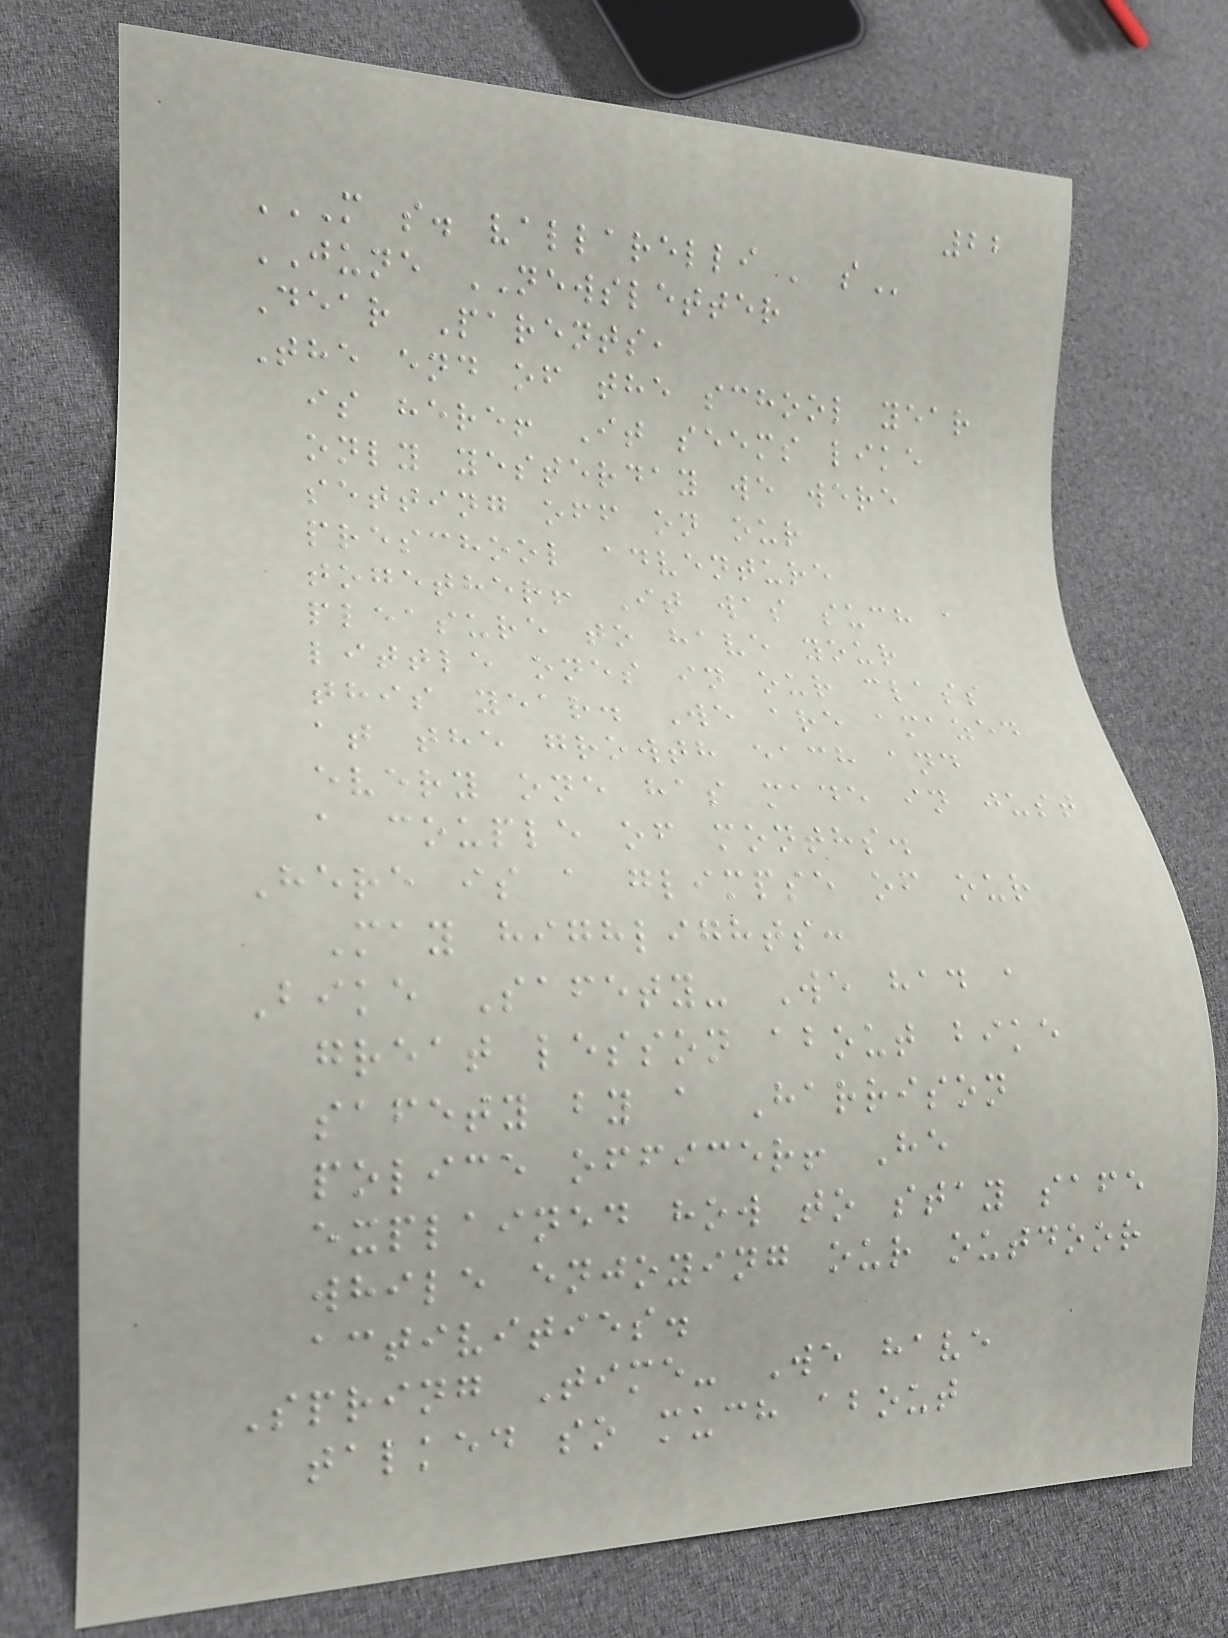22
M S. VALLARELLI ' S
JUNE NEWSLETTER
Dear Parents,
The end of the school year
is here! It seems like
only yesterday we were
setting off on our
preschool adventure
together! It was such a
pleasure to have your
little ones in our class
this year. We are amazed
at the growth each and
every one has made in just
a couple of months.
Here is a glimpse of our
May highlights:
Bike Safety- We had a
great lesson about bike
safety by a Harrison
police officer! He
explained how to stay safe
while enjoying our outdoor
activities.
Spring Time- We have
talked so much about
